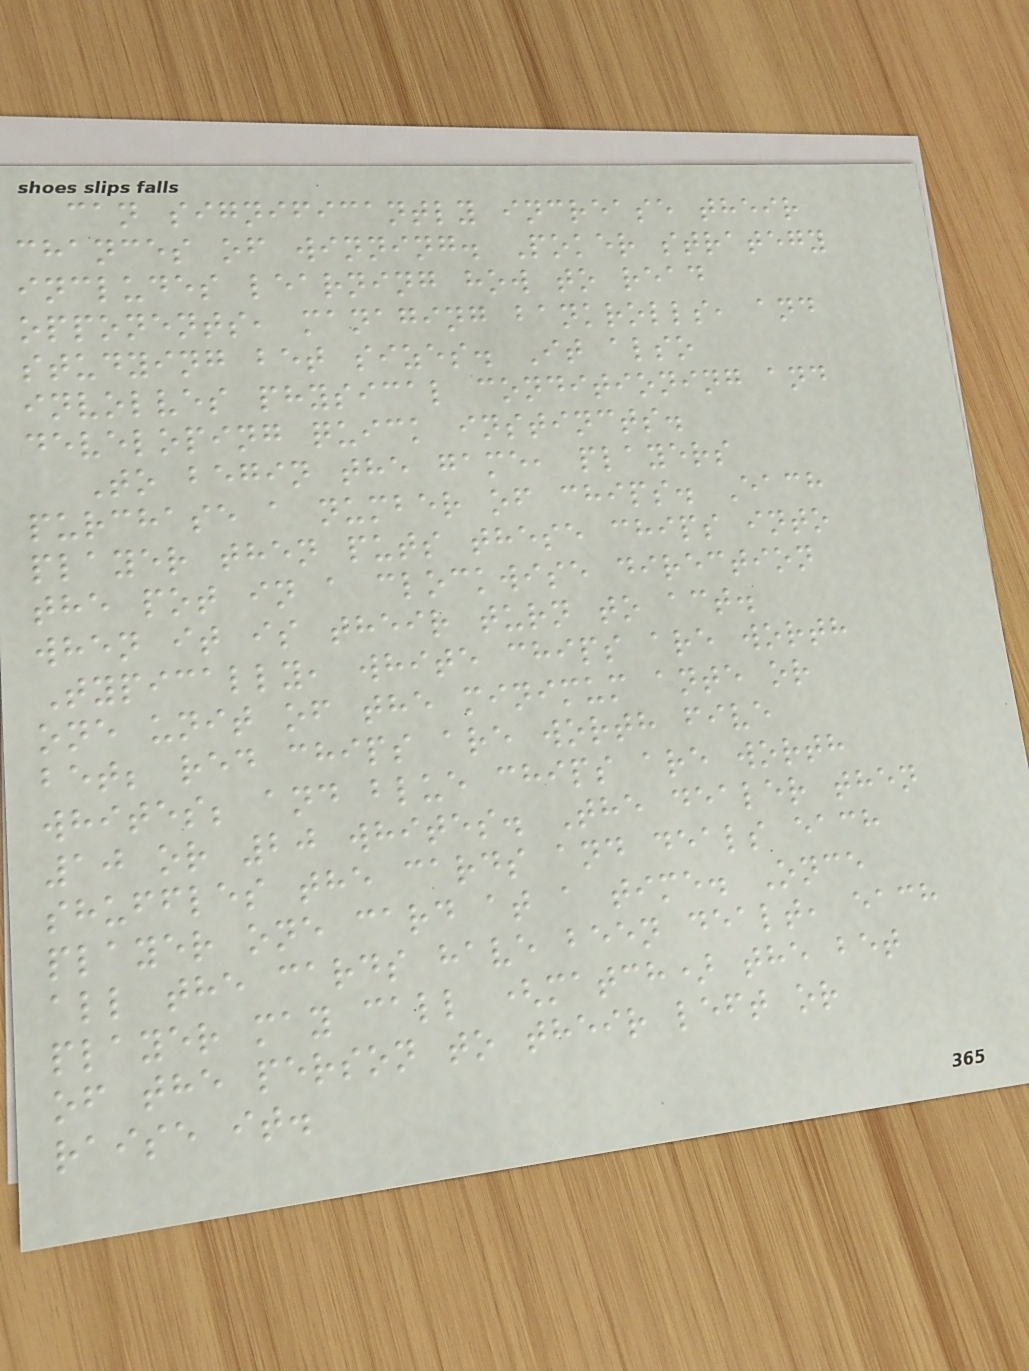can significantly increase their
chances of winning. Poker strategy
includes learning how to read
opponents, managing bankrolls, and
studying bet sizes. It also
involves physical conditioning and
developing quick instincts.
To begin the game, players
purchase a number of chips. Each
player then puts these chips into
the pot in a clockwise direction
when it is their turn to act.
Typically, white chips are worth
one unit of the minimum ante or
bet; red chips are worth five
whites; and blue chips are worth
10 or 20 whites. The dealer then
shuffles the cards and deals each
player one card at a time. Once
all the cards have been dealt, each
player may call (match) the bet
of the person to their left or
raise it.
